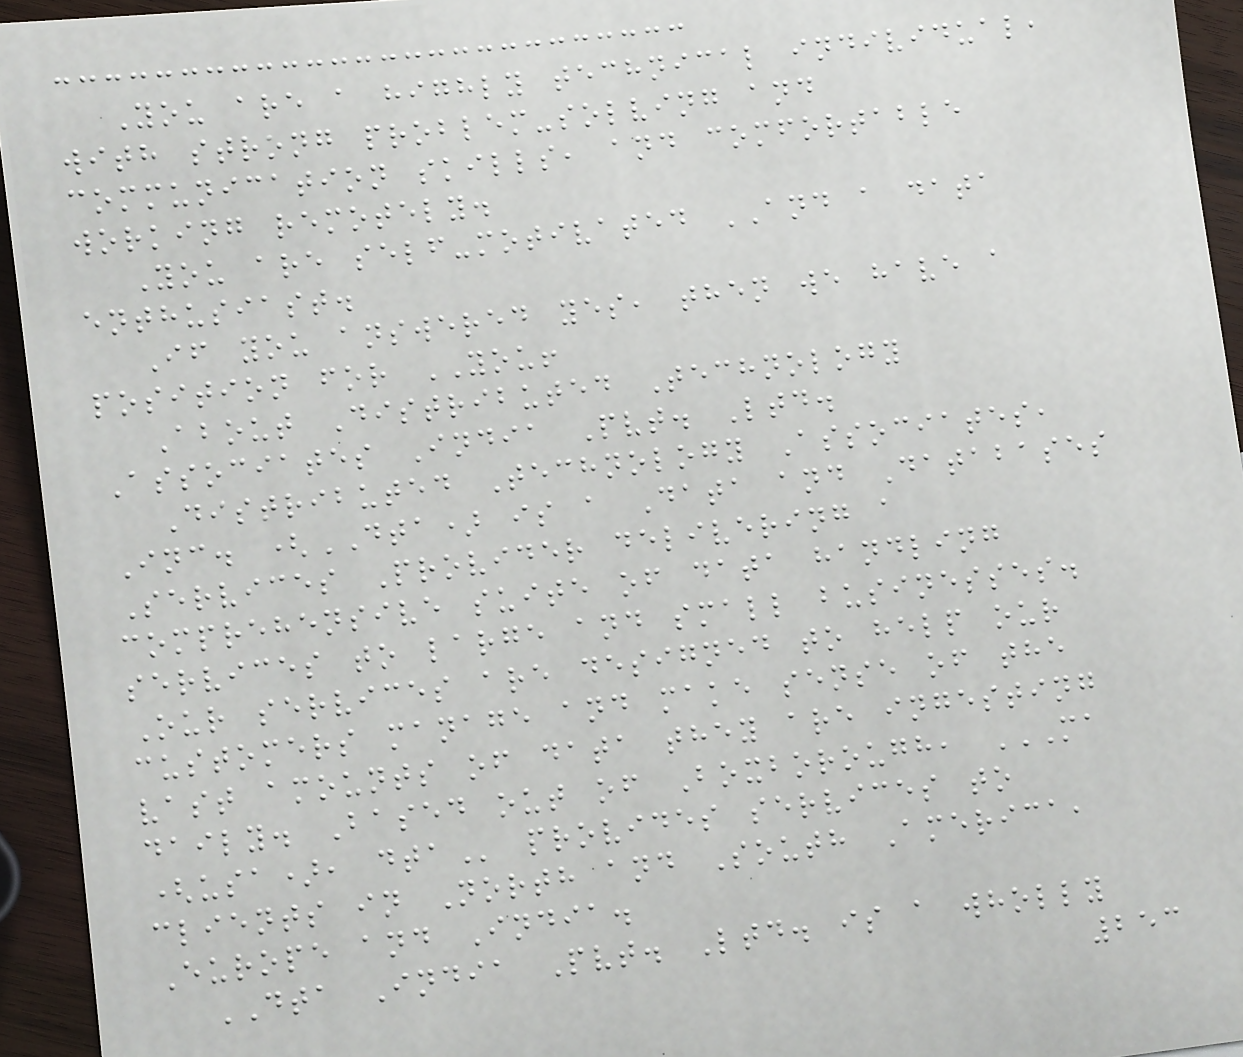You are a highly technical individual,
with strong problem-solving and
communication skills, and comfortable
working remotely.
You are self-motivated AND a data
enthusiast.
If you answered yes, then we have a
position for YOU!
About Distributed Technology
Associates India Pvt. Ltd.
Distributed Technology Associates,
Inc. (DTA) is a Data and Databases
Services Provider delivering a
comprehensive suite of data handling
services to large and small businesses.
Our services are designed to help our
customers manage and make sense of the
vast amounts of data they are ingesting
daily. Based out of Boxborough, MA
(USA), DTA provides services to
clients in North and South America,
Europe and India.
DTA India Pvt. Ltd. is a wholly
253
